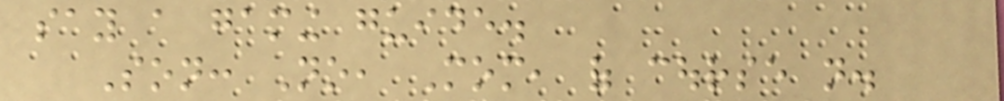say a gaming guide.
Son: No, Mom, of course not.
